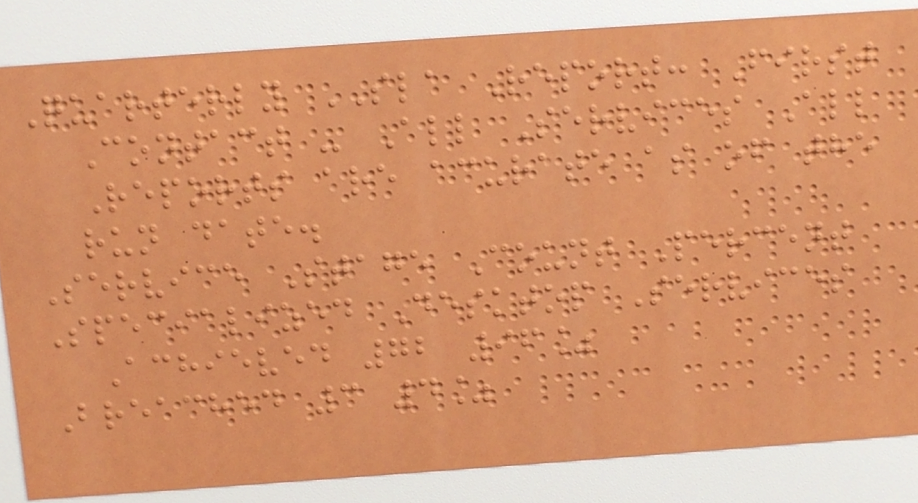Quarterly SLA Report: First
Contact - All Services All
Reports are acurate as of the
run date.
Service Stage Count Percent
Specialized Desktop Services
Achieved 72 96%
Breached 3 4%
